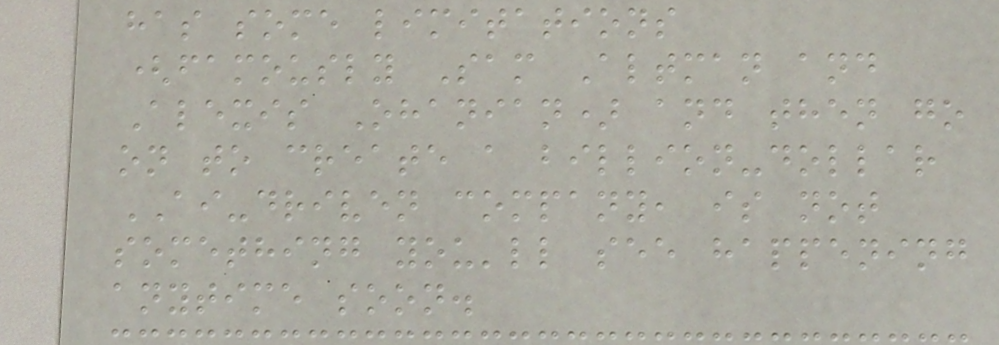has some limitations
(famously Sam Altman and
Alexis Ohanian) and then go
on to create a billion-dollar
AI-driven company, is not
something you'll see happening
anytime soon.
